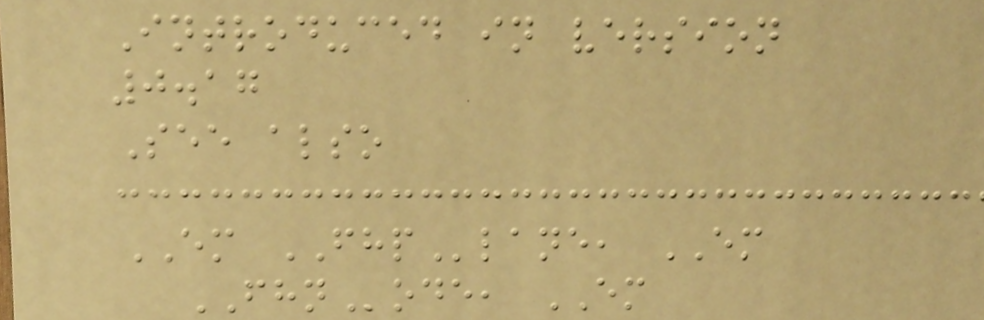Introduced in version
0.17
See also
EM FHPlane, EM
FHNode, EM
